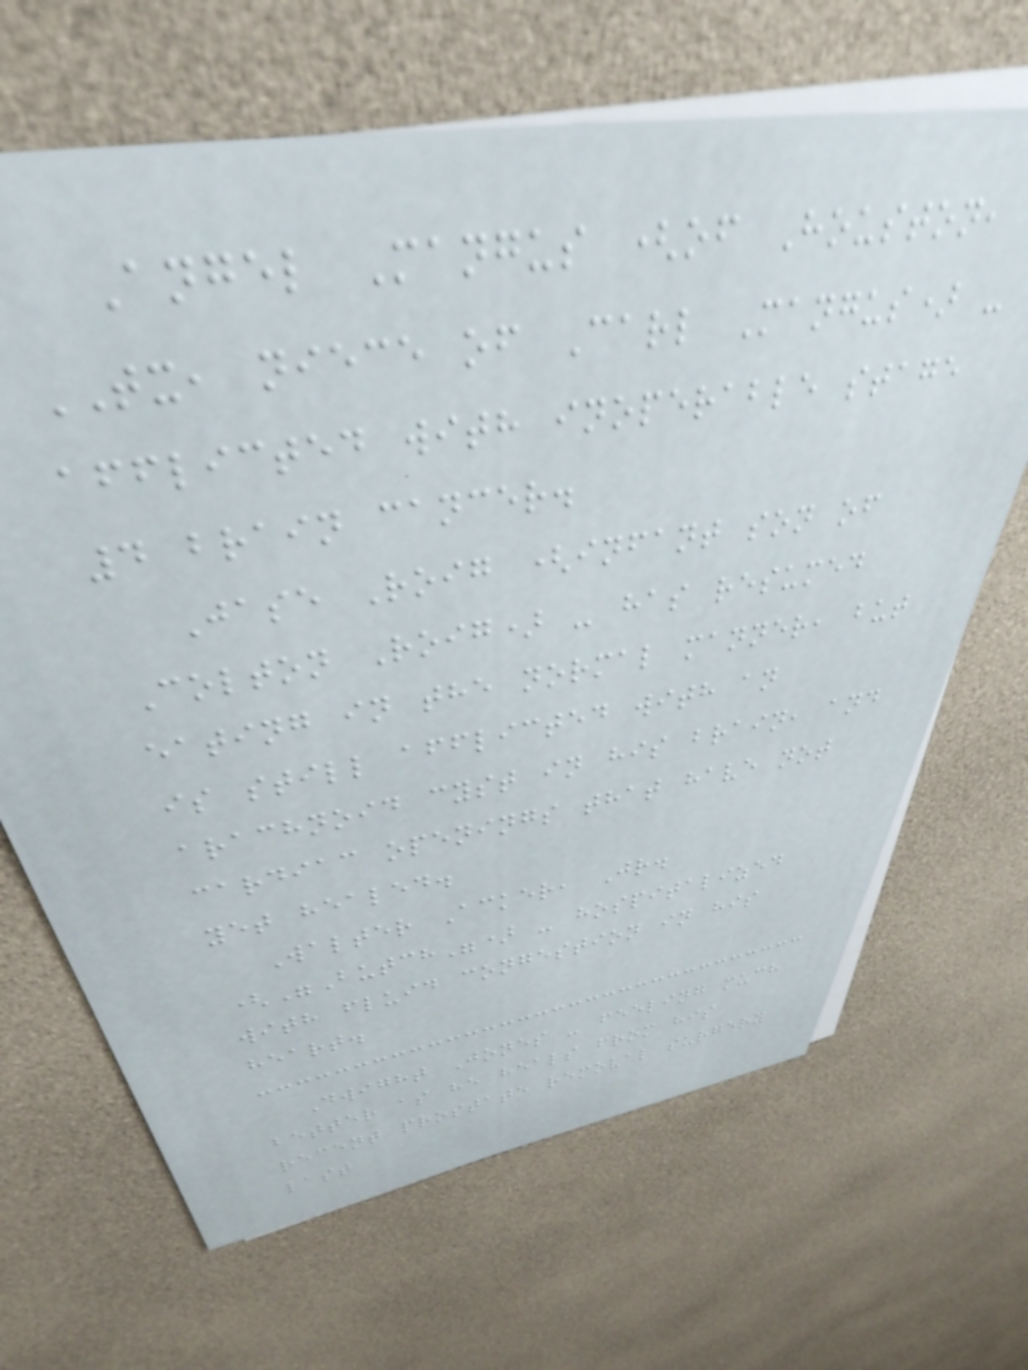Angel Mangus (of Houston,
TX, niece of Carl Mangus) -
afflicted with inoperable stage
4 brain cancer.
Jase Roig (infant son of
Colton Roig) - has resumed
eating in the normal manner, but
is still afflicted with an
arachnoid cyst in his brain, and
cardiac openings that have not
yet healed.
Walter Acker, Jr.
("Butch") - hospitalized
with fluid congestion in his
heart.
Dwight Jones - feeling much
better as he heals from his
recent prostate removal surgery
last
